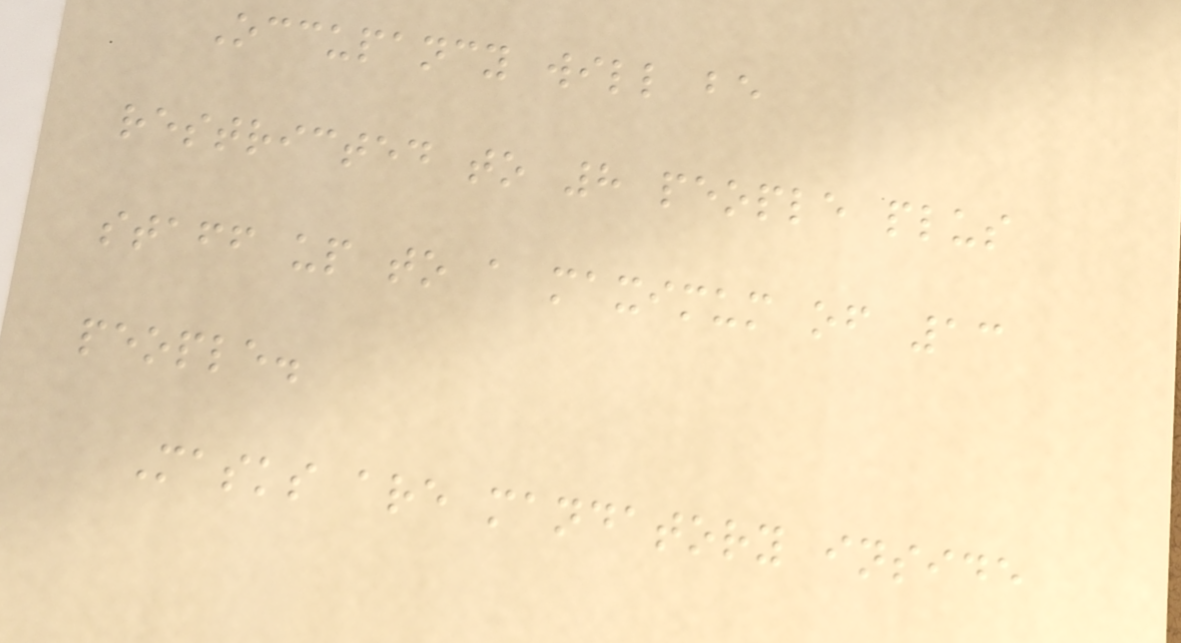Occupancy will be
restricted to 8 people plus
staff up to a maximum of 13
people.
Masks are mandatory inside
